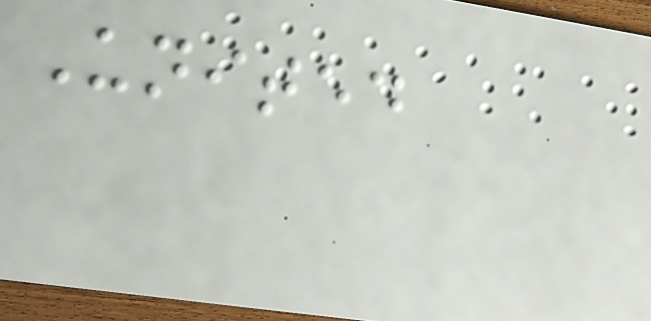United
